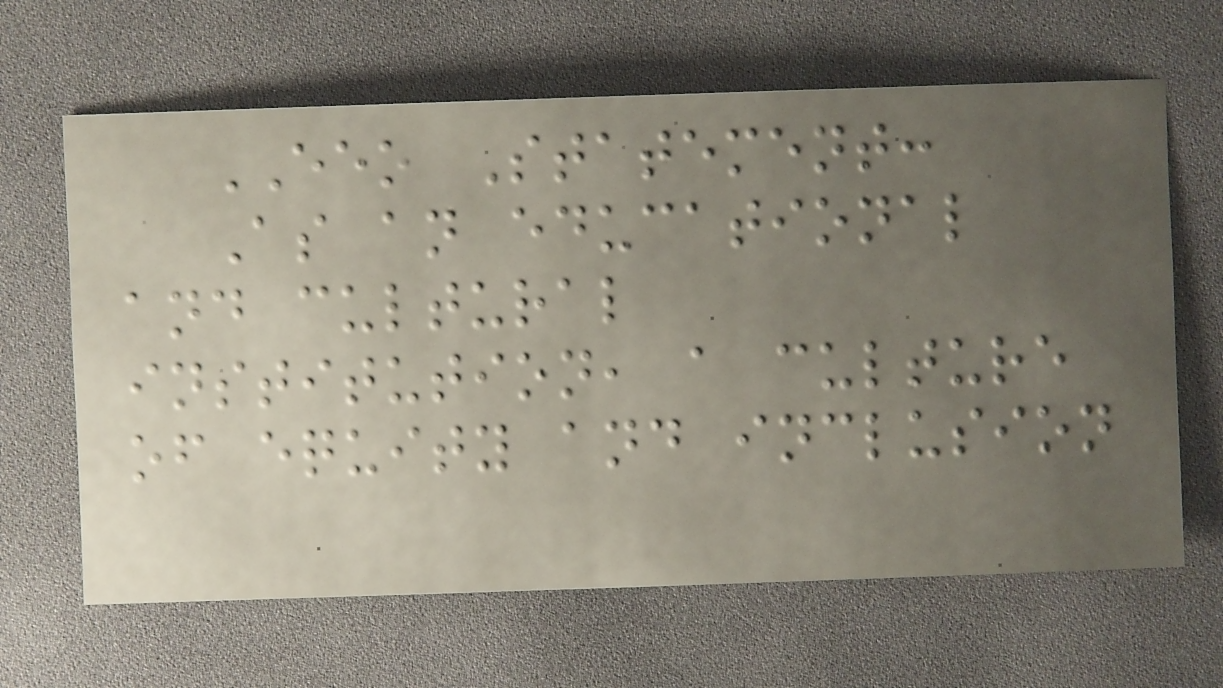EEO Statement:
As an educational
and cultural
institution, a culture
of equity and inclusion
